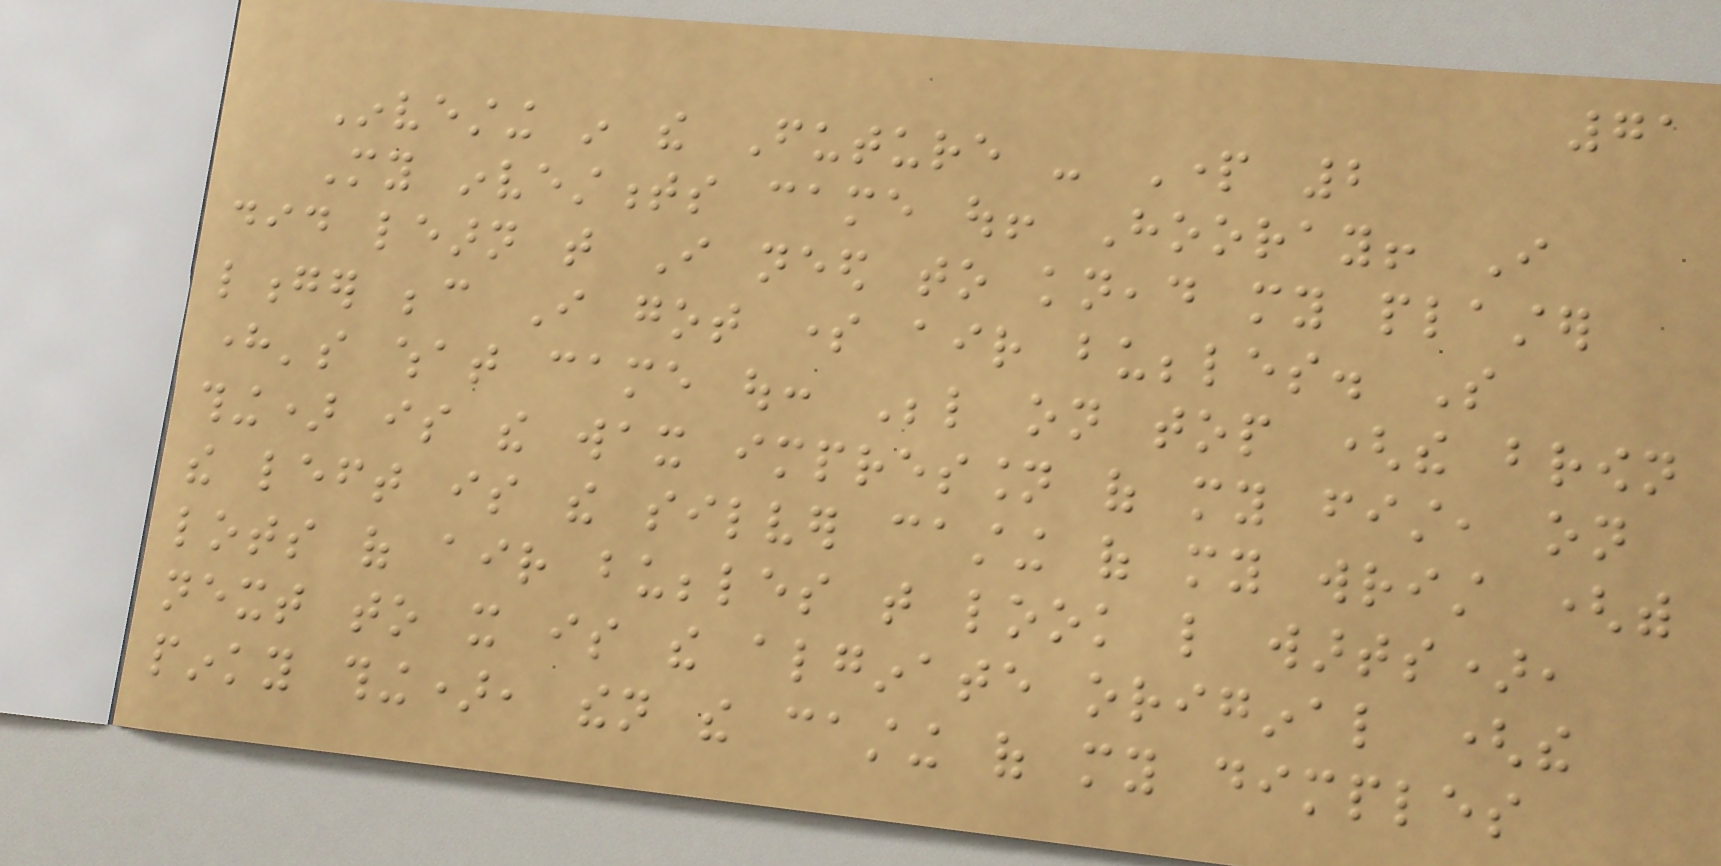71
Investing in the Future - Part 2
My investments came out! Hooray! I
did learn that I need to knead my plaster
longer because I got some air bubbles. So
here's what came out: Below on top (the brown
thing) is the wax impression of my fist, on
the left is the silver casting of my wrist (with
lots of air bubbles that look like warts),
next to it is the alginate original (the
pinky thing), then the casting of my dimples
